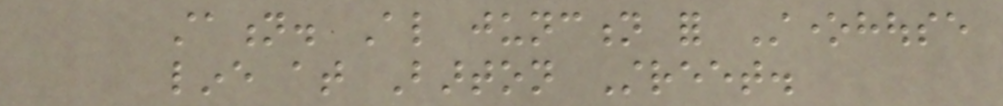station. Also junction for Stonehouse
line at Barton Street.
